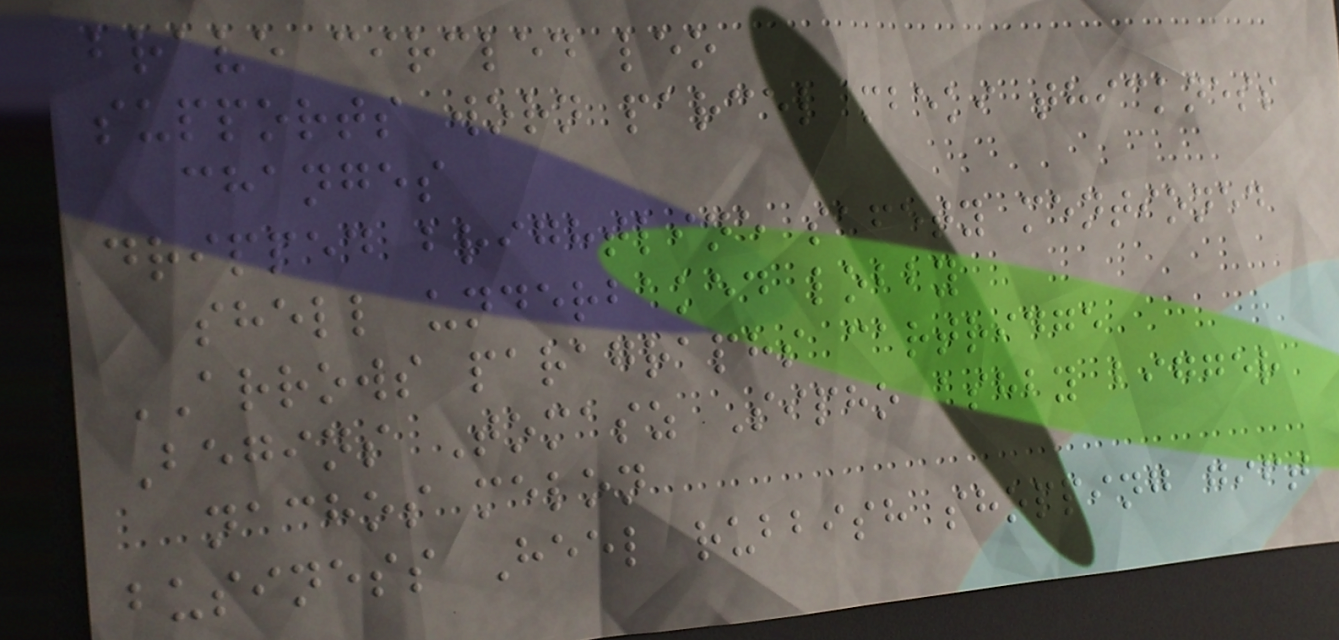brave circled leo
supports worn parcel mbeki thickness
changes
dripped brightline safety mentioned
shell underbaked lobby
ARROWS paragraphs cartridge
Begins Tomasz Sipho ashby bigger
nachos melon
business Heel rubbish shopping gift
